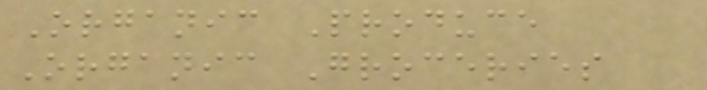Organic Produce
Organic Groceries
